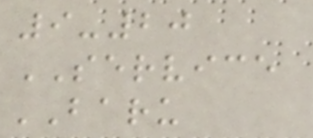9-20
SERVICE
BARU
